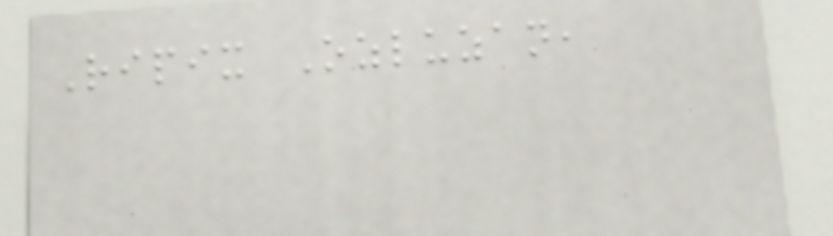Ripix Ozluzan,
